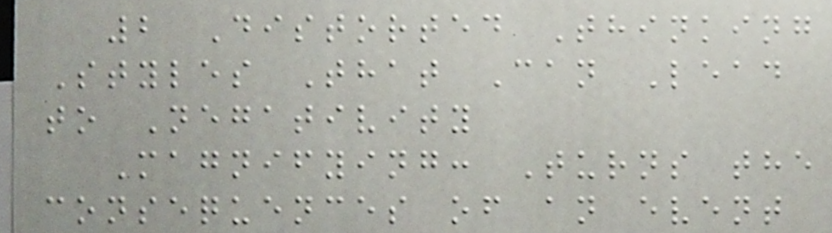2 Distorted Thinking
Styles That Can Lead
to Negativity
Magnifying: Turns the
consequences of an event
